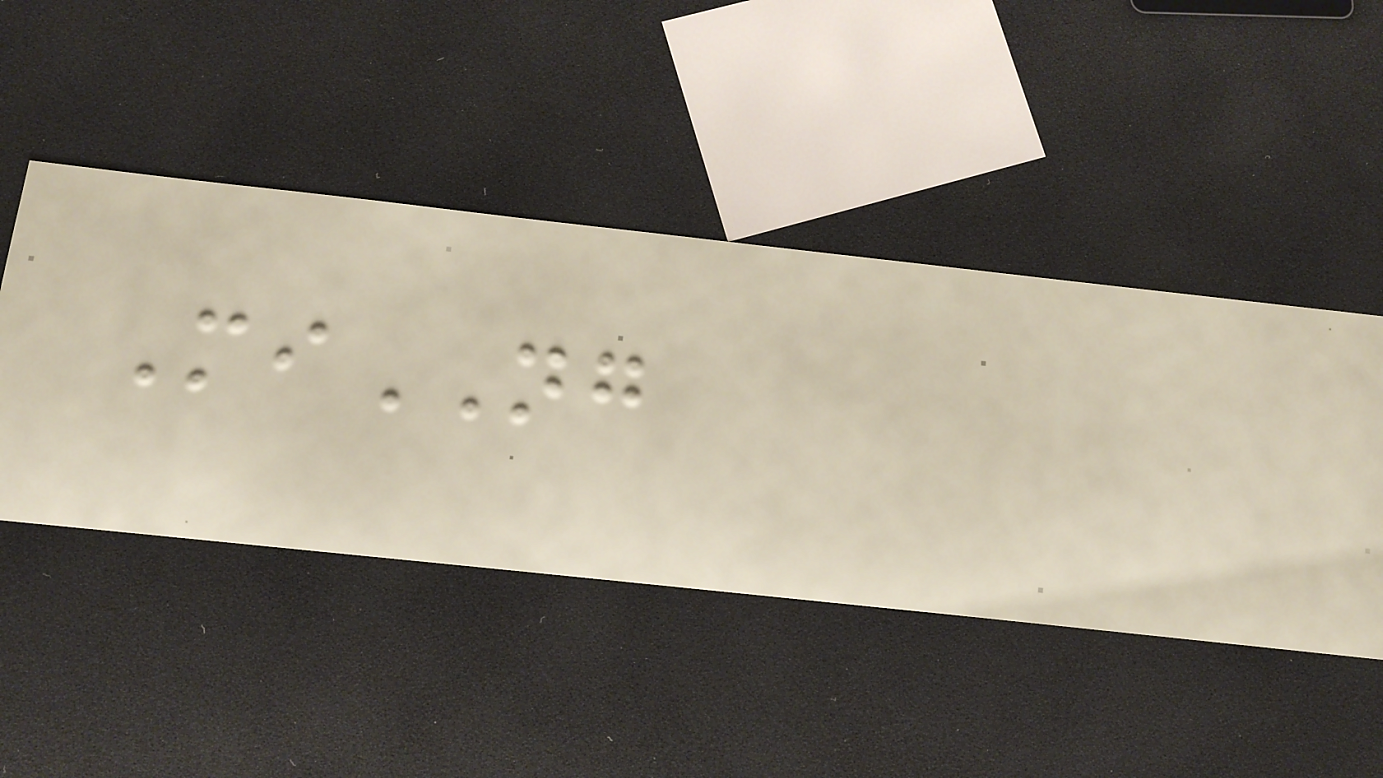MiNG
